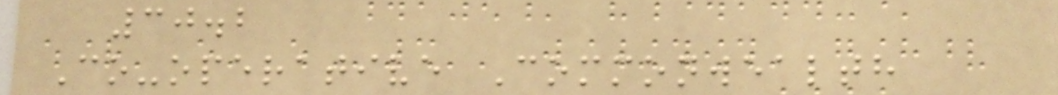30.2
Co-operative Commonwealth
